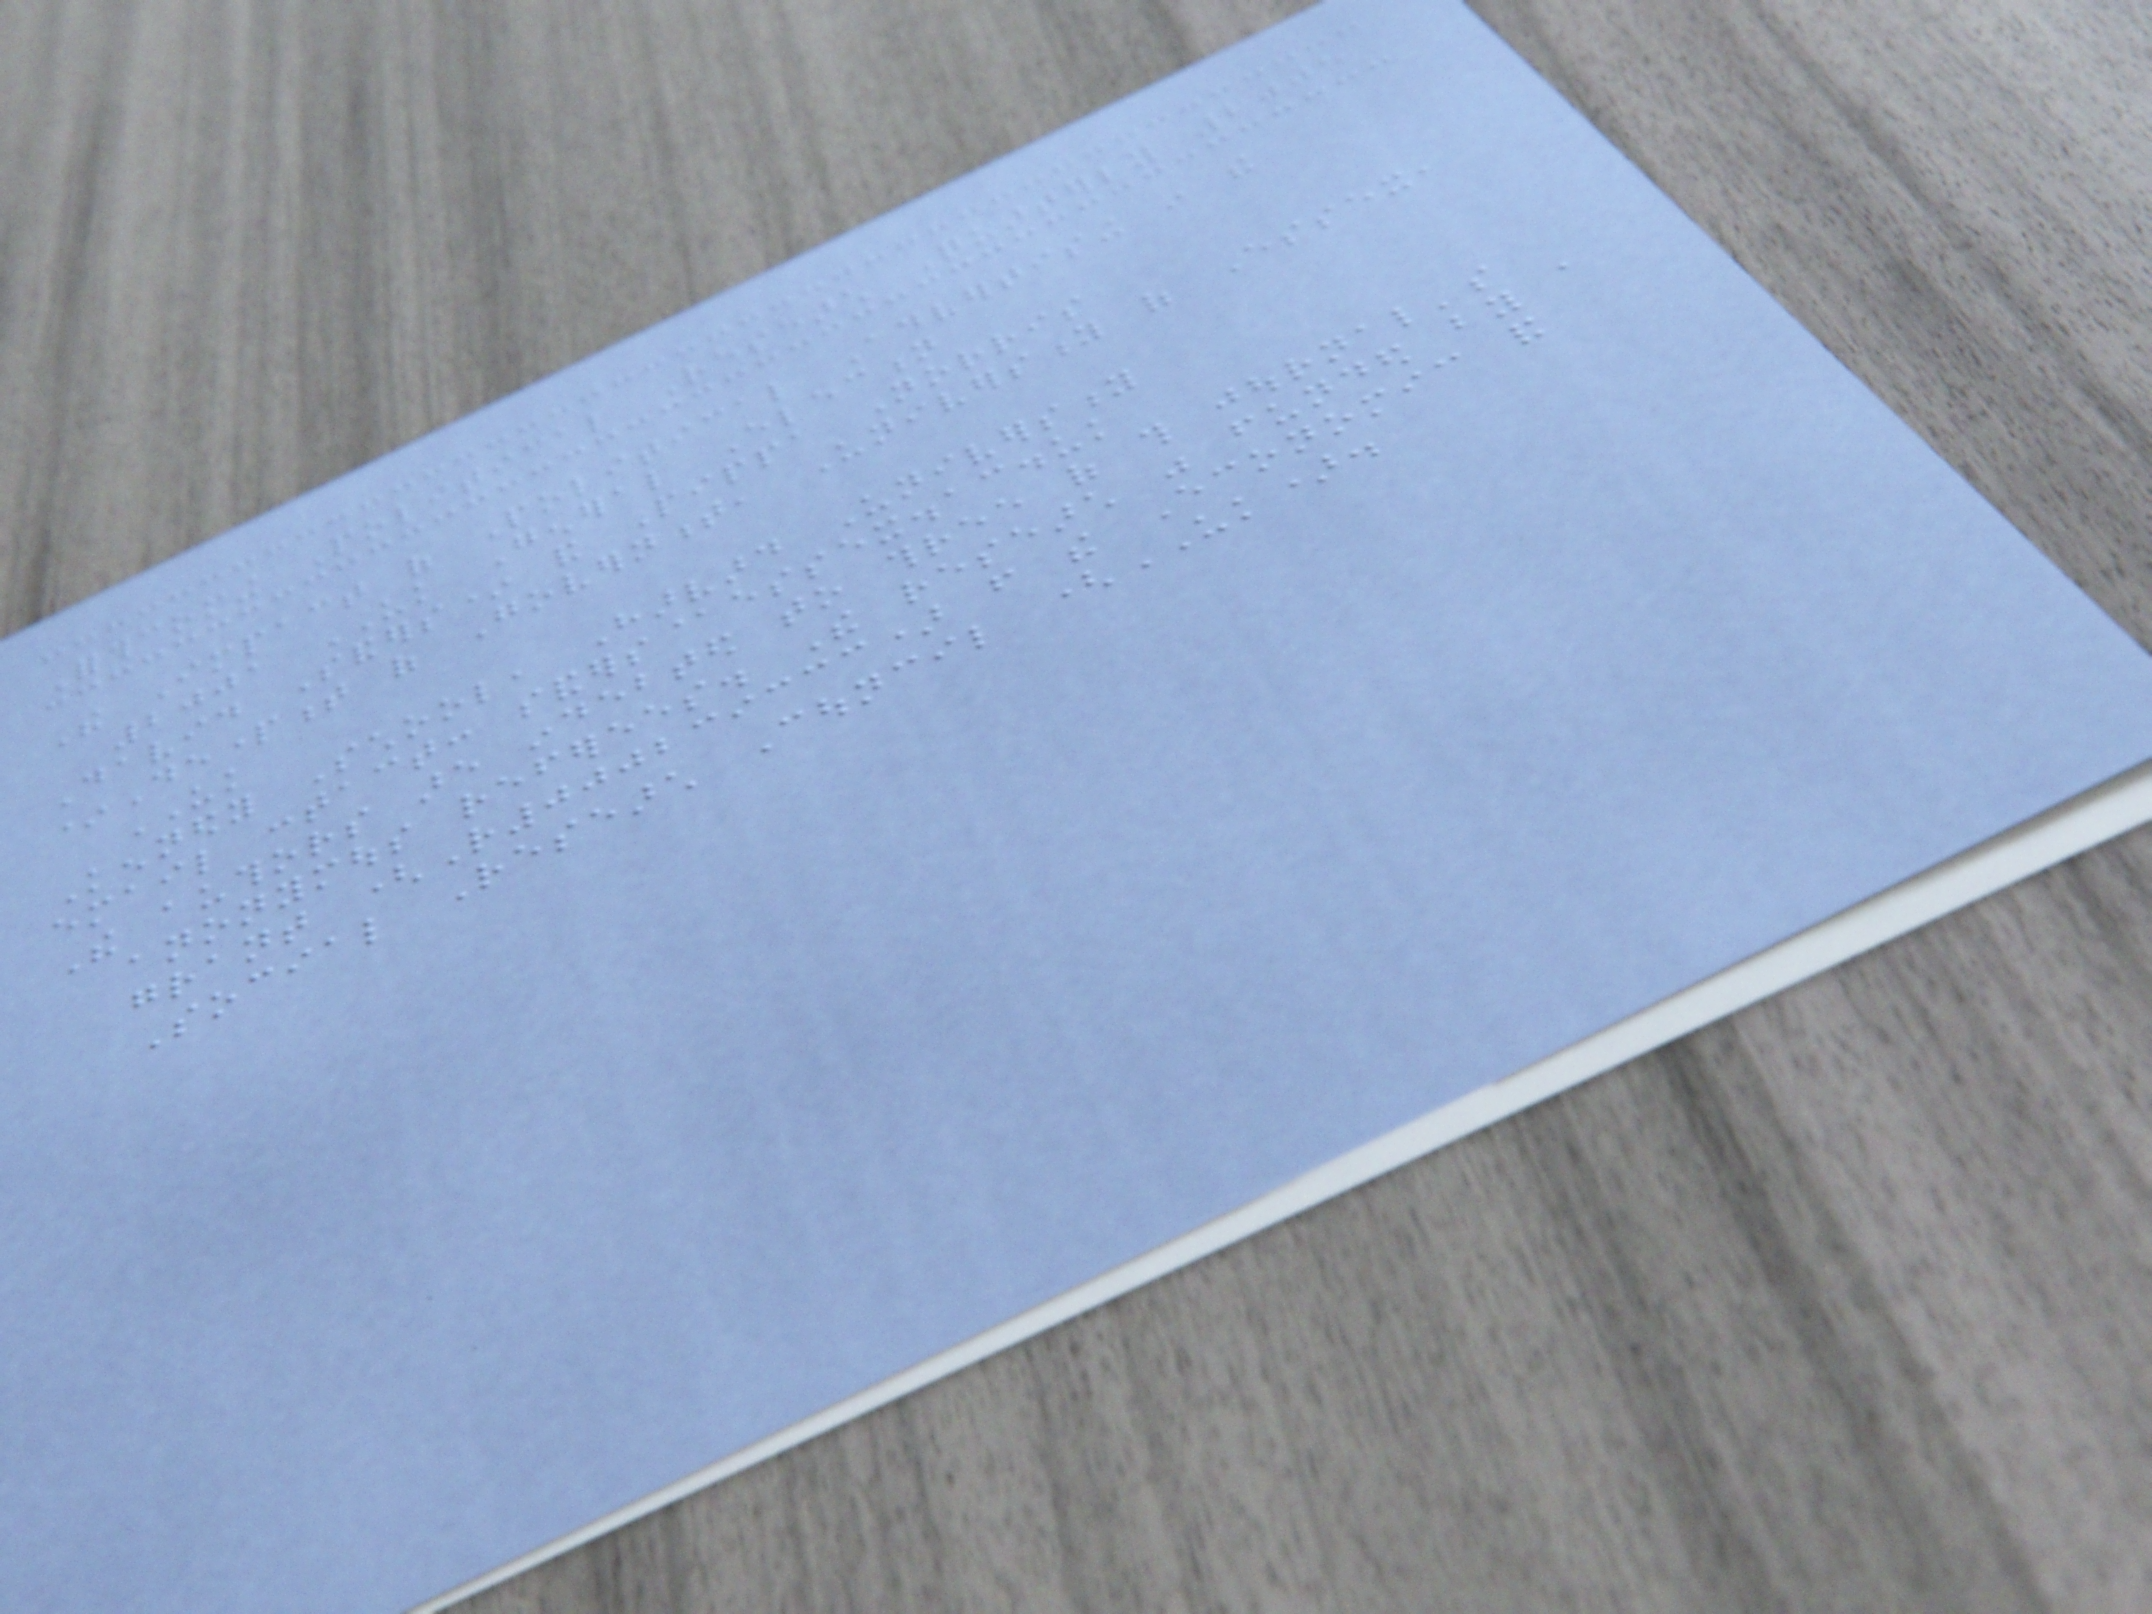Forthcoming Political Research Quarterly 2005
The Impact of Political Advertising in the
2001 UK General Election
David Sanders* and Pippa Norris
*Department of Government, University of Essex,
UK
Kennedy School, Harvard University
email contact: sanders@essex.ac.uk
The authors are indebted to three of this journal's
anonymous referees. The research was funded by a
grant (R000239333) from the Economic and
Social Research Council (UK).
